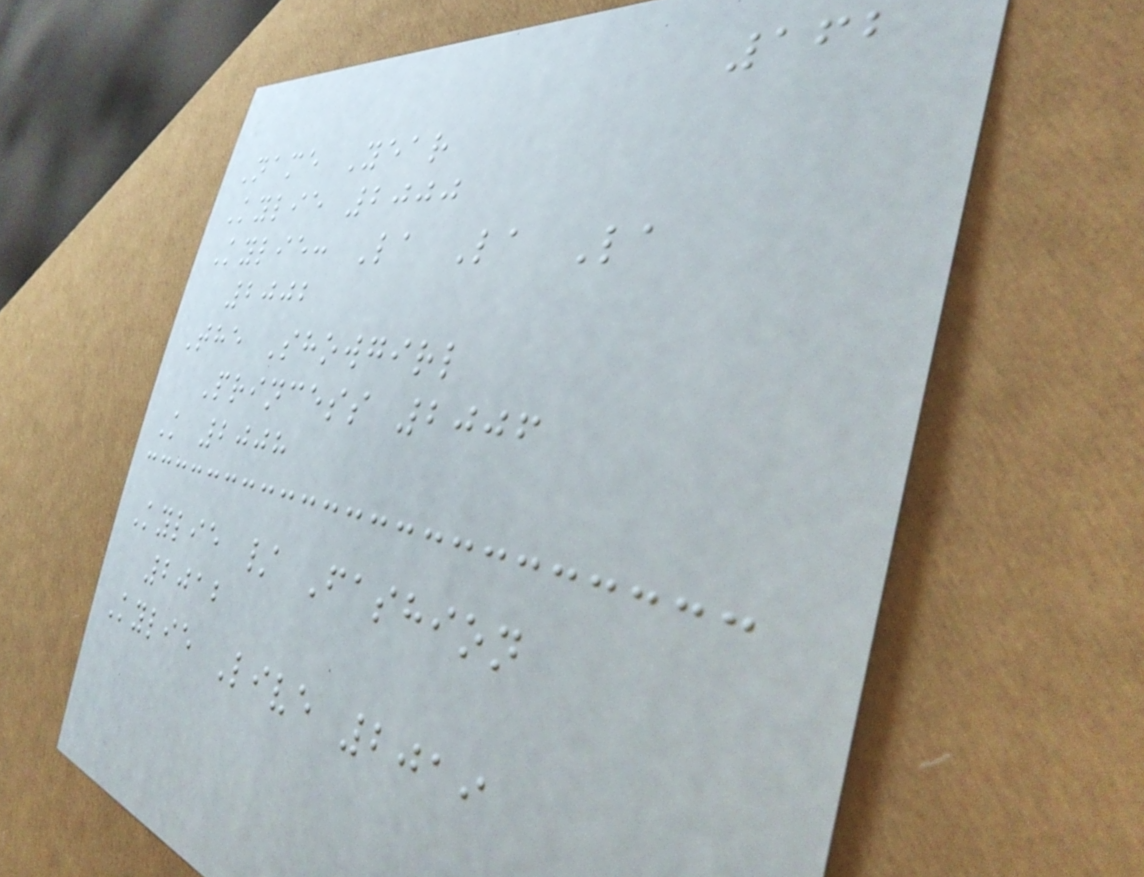162
Name Year
Kylie 2000
Kylie: La La La
2002
The Showgirl
Princess 2006
K 2008
Kylie / Fashion
2012
Kylie Live 2019
